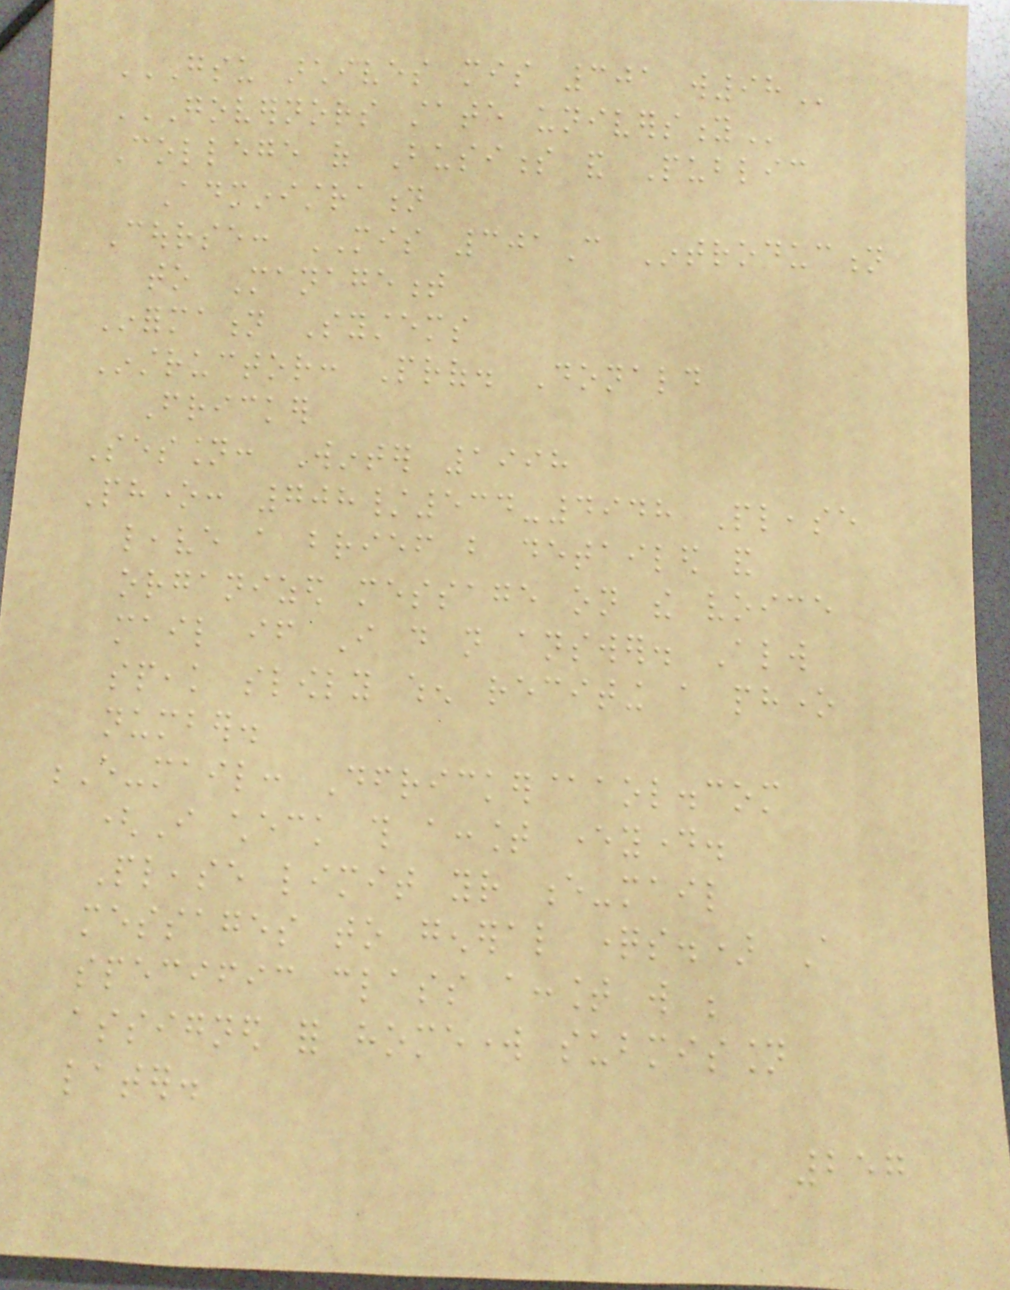GSU ARCHIVES MIS 301 W98
GOVERNORS STATE UNIVERSITY
College of Business and Public
Administration
Course: MIS 301C Introduction
to Management
Information Systems
Instructor: Prof. Donald
Fricker
Session: Winter 1998
Phone: 708/534-4948 Please
leave a brief but detailed and
organized message on the voice
mail if I do not answer. Always
speak slowly when reciting a phone
number.
E-mail: Dfricker@aol.com
(I check this account everyday.
Please limit your e-mail
messages to general questions.) A
specific class account will be
assigned for homework submission
later.
257
